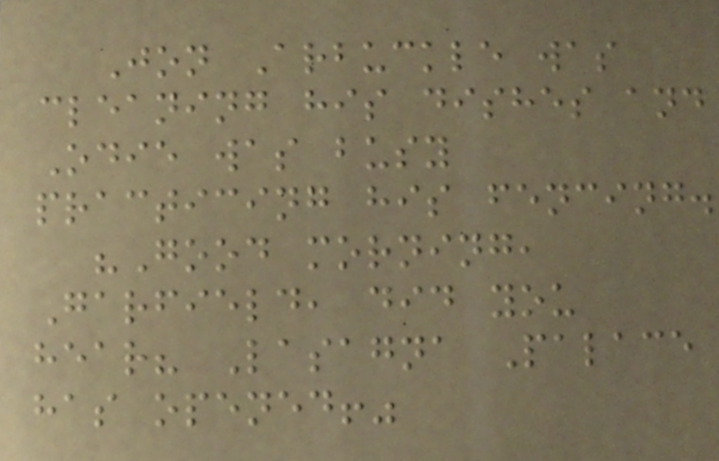Jon Arbuckle was
cleaning his dishes and
Odie was busy
practicing his fencing.
"Good morning,
Garfield, did you
hear? Lasagna Palace
has opened!"
